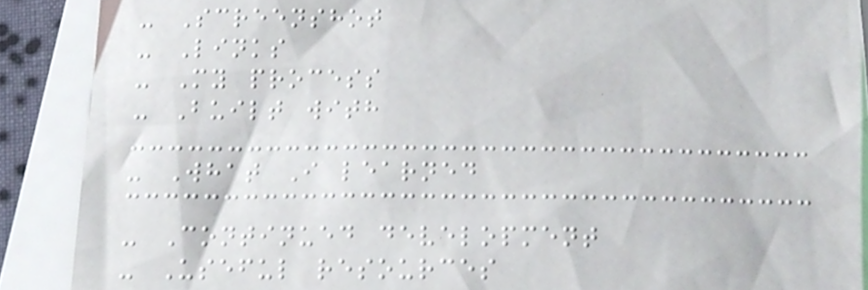- Screenshot
- Links
- My process
- Built with
- What I learned
- Continued development
- Useful resources
